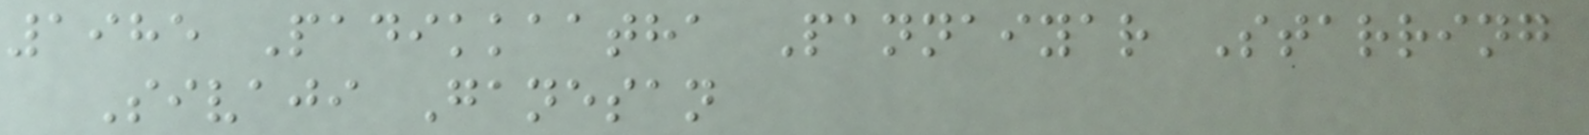1985 Padikkaatha Pannaiyar Starring
Sivaji Ganesan
